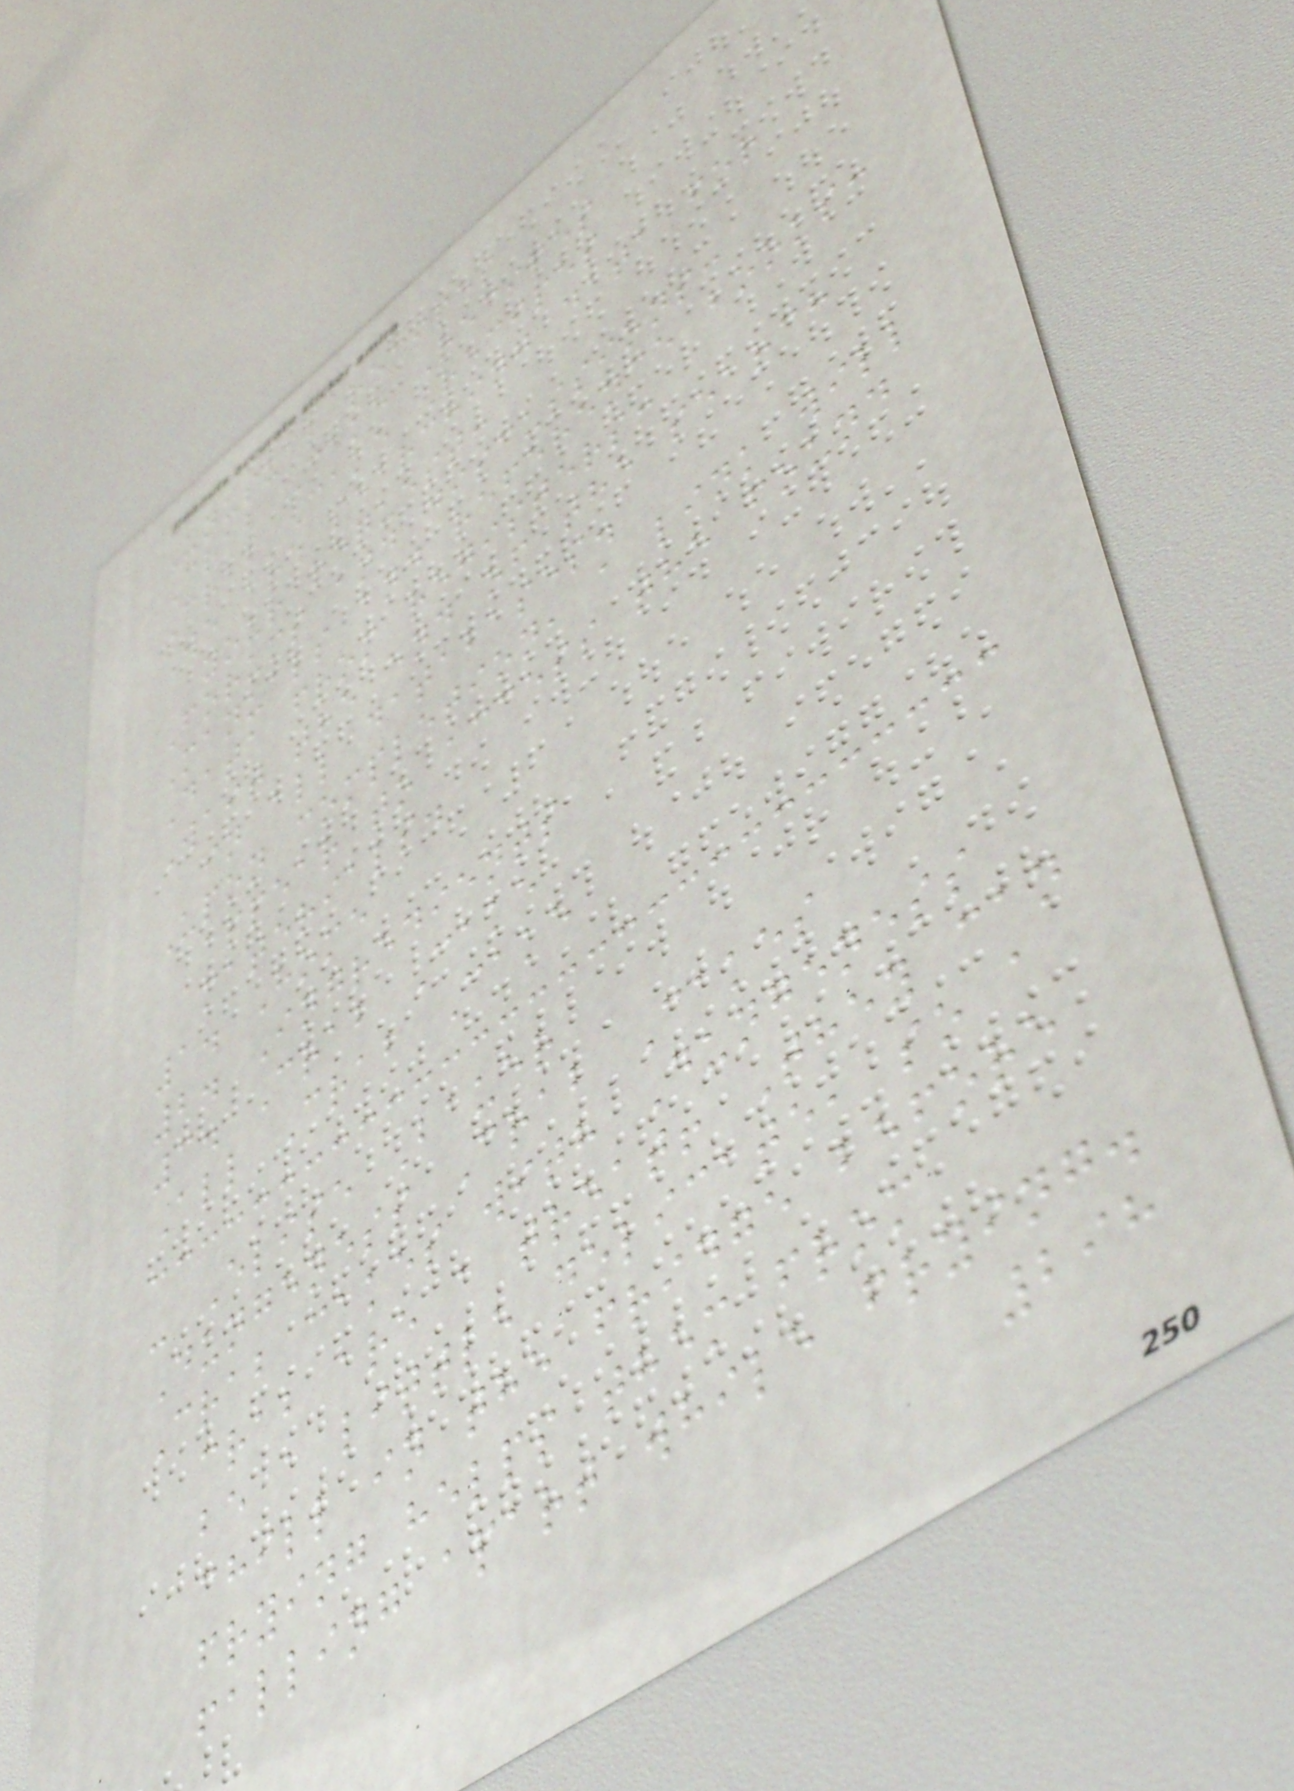Unusual recipes
Crab Cake Recipes
Crab Cake Recipes
We are searching data for
your request:
Forums and discussions:
Manuals and reference books:
Data from registers:
Wait the end of the search
in all databases.
Upon completion, a link will
appear to access the found
materials.
1. Home
2. Ingredients
3. Crab Cake
All Crab Cake
- Elise Bauer
Dungeness Crab Cakes
Crab cakes with Dungeness
crab are a treat! They can
be a little delicate, so a
chill in the fridge before
frying helps them from
falling apart while frying.
298
